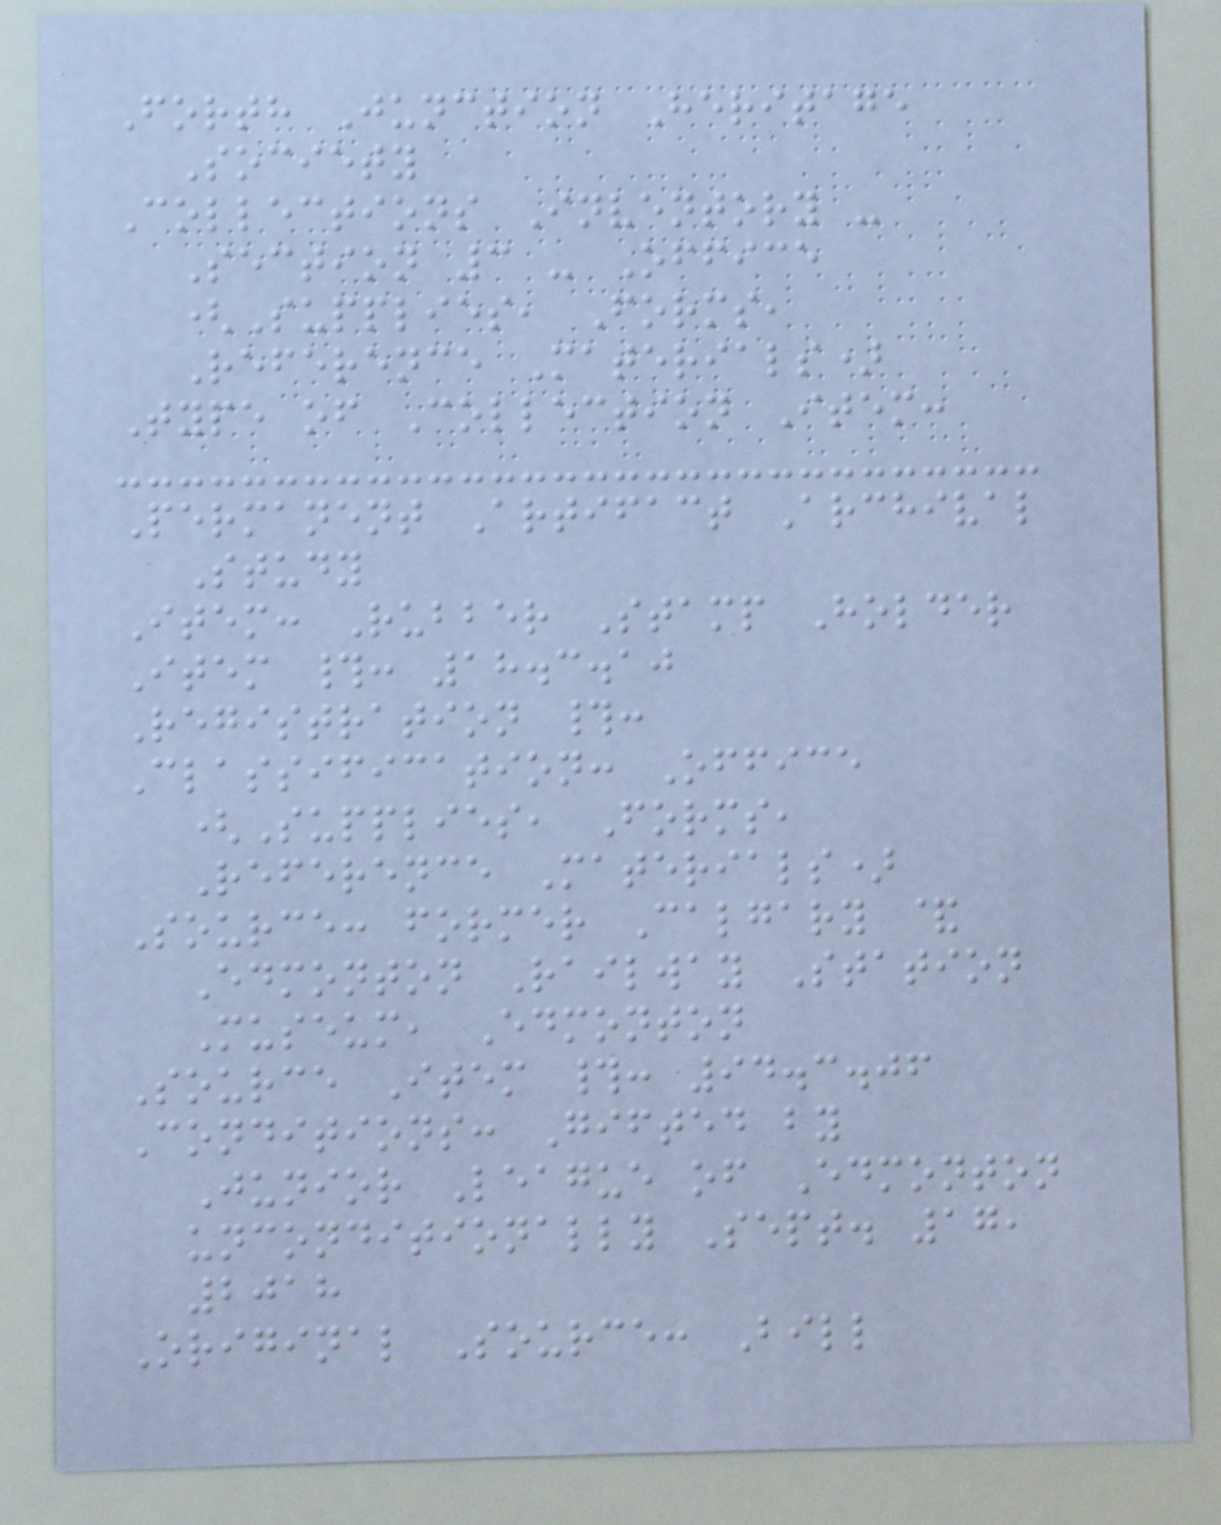Forth Junction Heritage
Society
Collections Inventory -
Section 3 - Office
(Supplies, Forms,
Reference Materials)
Type of Collection Item:
Permanent Artifact Archival
Study
Item: Rubber Stamp Holder
Item #: 18.3.10
Registration #:
Classification: Office
(Supplies, Forms,
Reference Materials)
Source: former Calgary &
Edmonton Railway Station
Museum, Edmonton
Source Item #: 94.3.06
Conditions: Gifted by
Junior League of Edmonton
unconditionally Sept. 17,
2018
Original Source: Bill
